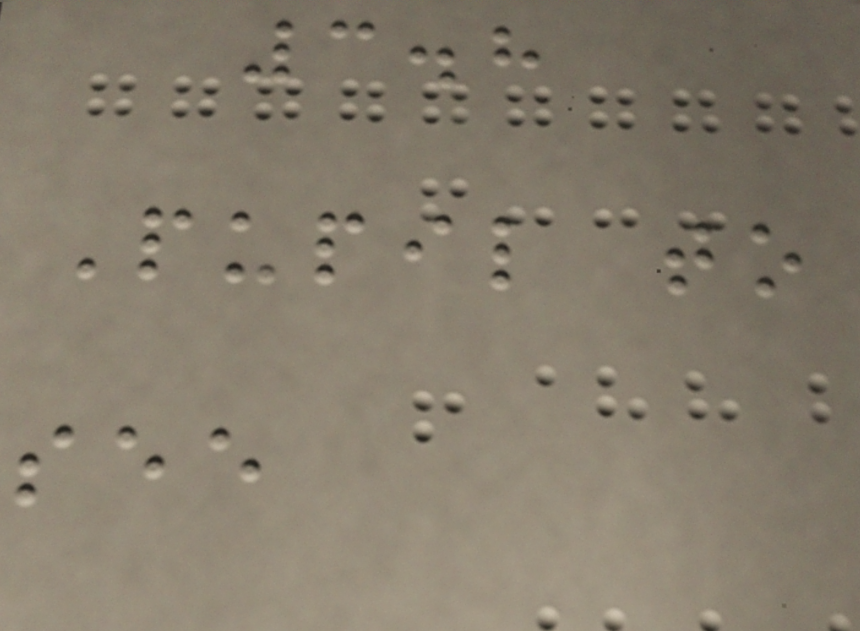3.8
Pupil to
see
